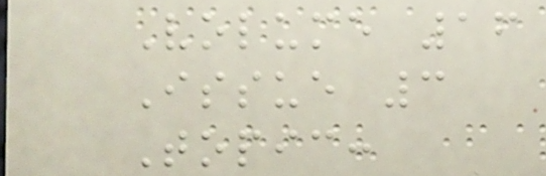Volume 16
Issue 3
Topic:
